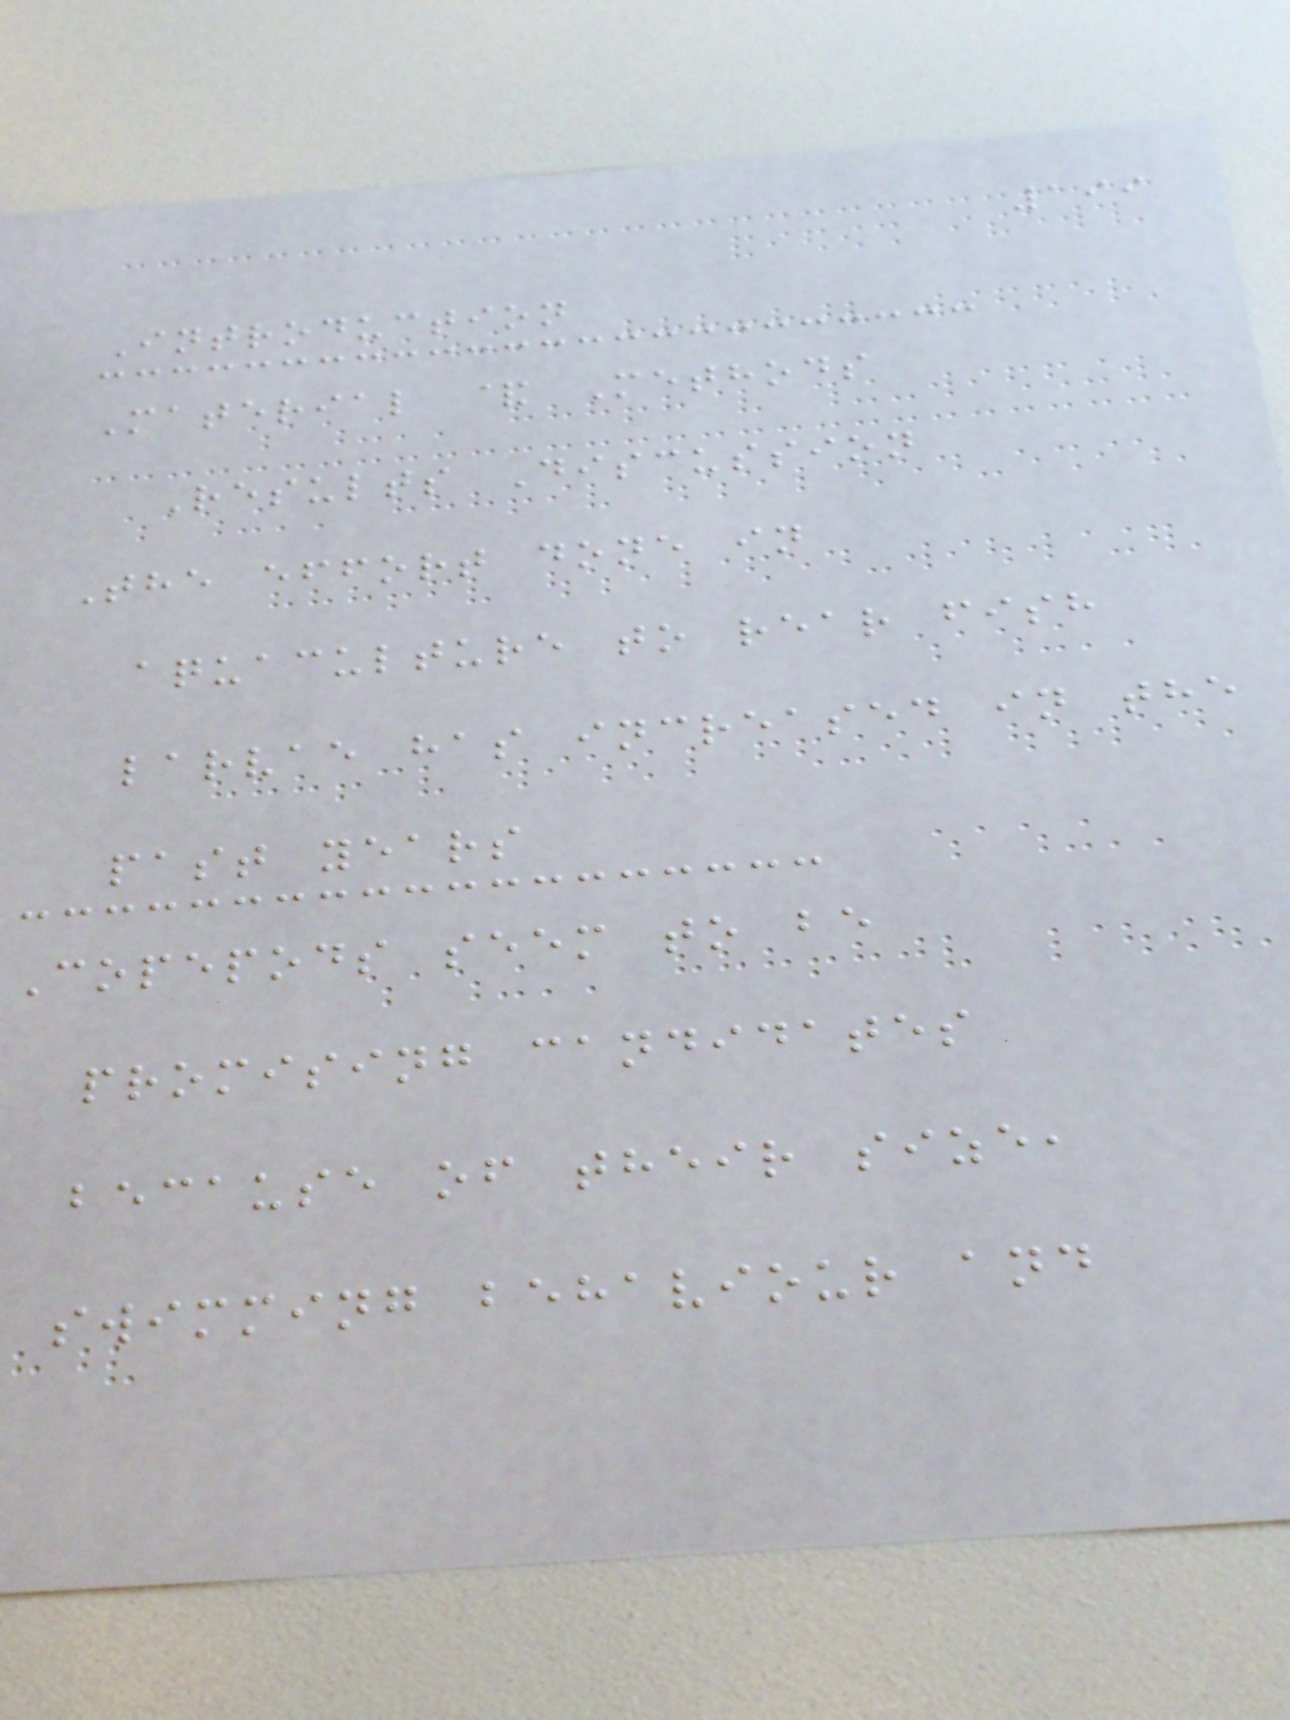199
Introduction
Material & Methods
Results Discussion
The effort done in
aquaculture to rear fish
larvae has increased in the
past years
Copepods seem to be
promising candidates
because of their size,
swimming behaviour and
